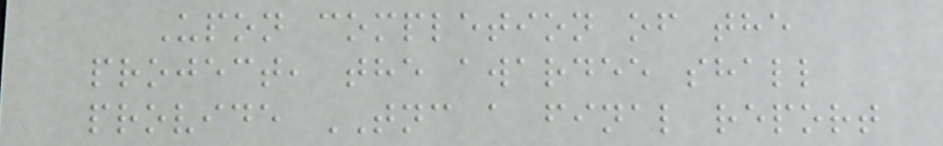Upon completion of the
project, the awardee shall
provide TNC a final report
